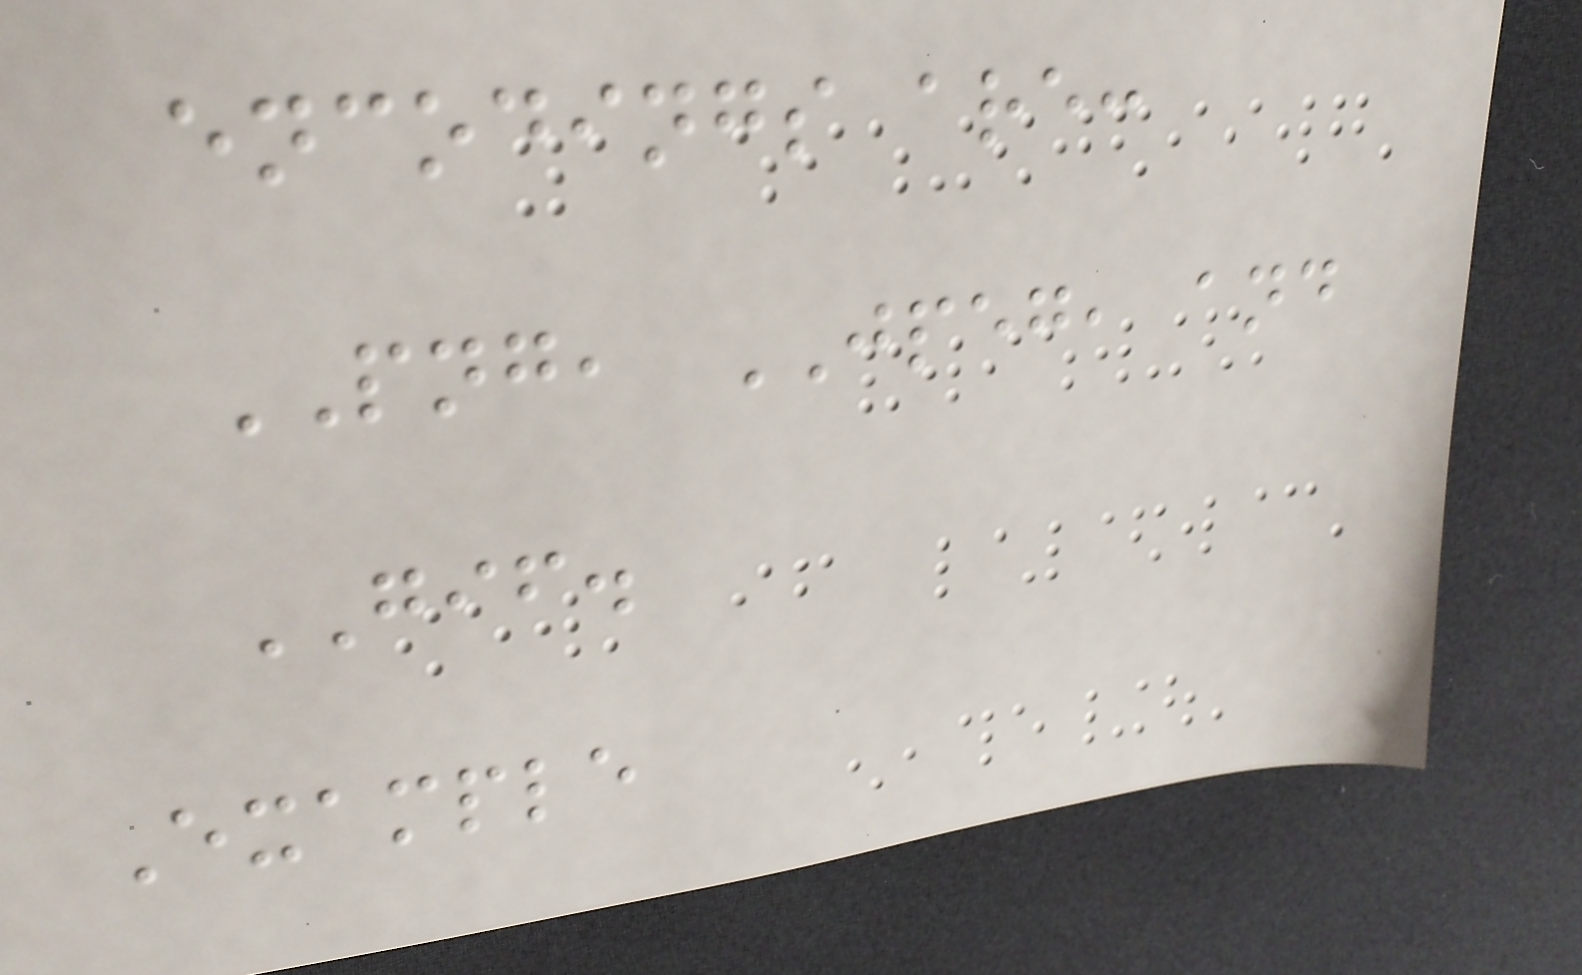encodings are:
PNG, JPEG, and
GIF.
Example
